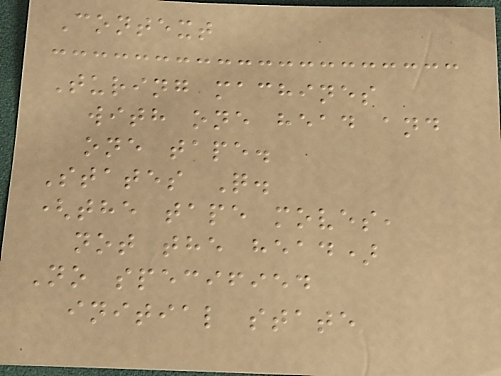Context
Turing machines
with one head and
one tape.
States Q.
(the tape moves,
not the head)
No specified
initial state
